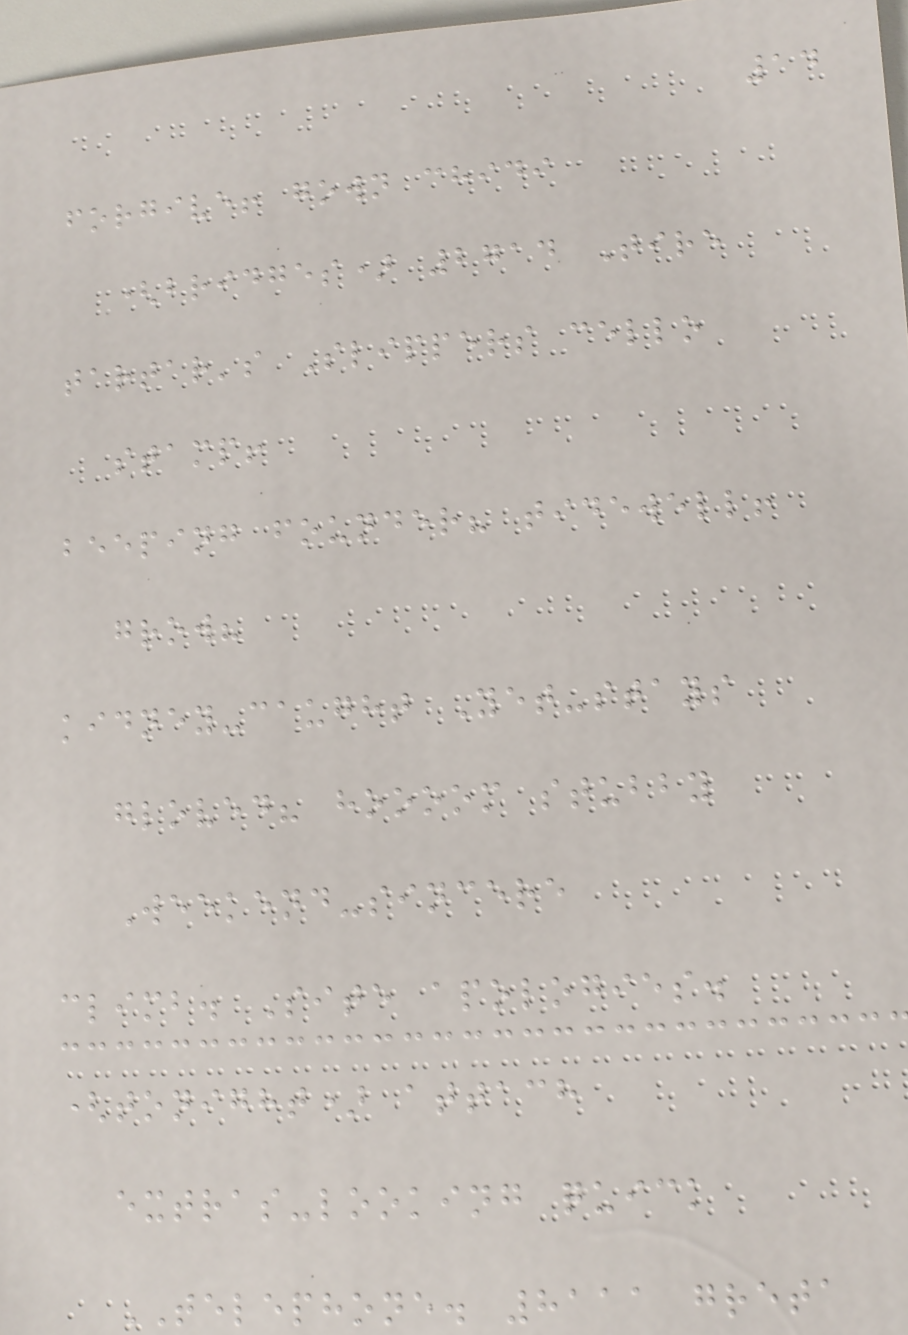14
forgive! gown chidi
(bridges) 2714 Tire
tartar's Slippers cello
stamp!
beeping founder? tidewell!
grow?
kidney-caught Yet-stays
gloved? hoooom stubby
Weekend-sincere
climb. Site apologies.
(tonight) attach
extras-looking quick
TELEPHONE. 8111 greta
